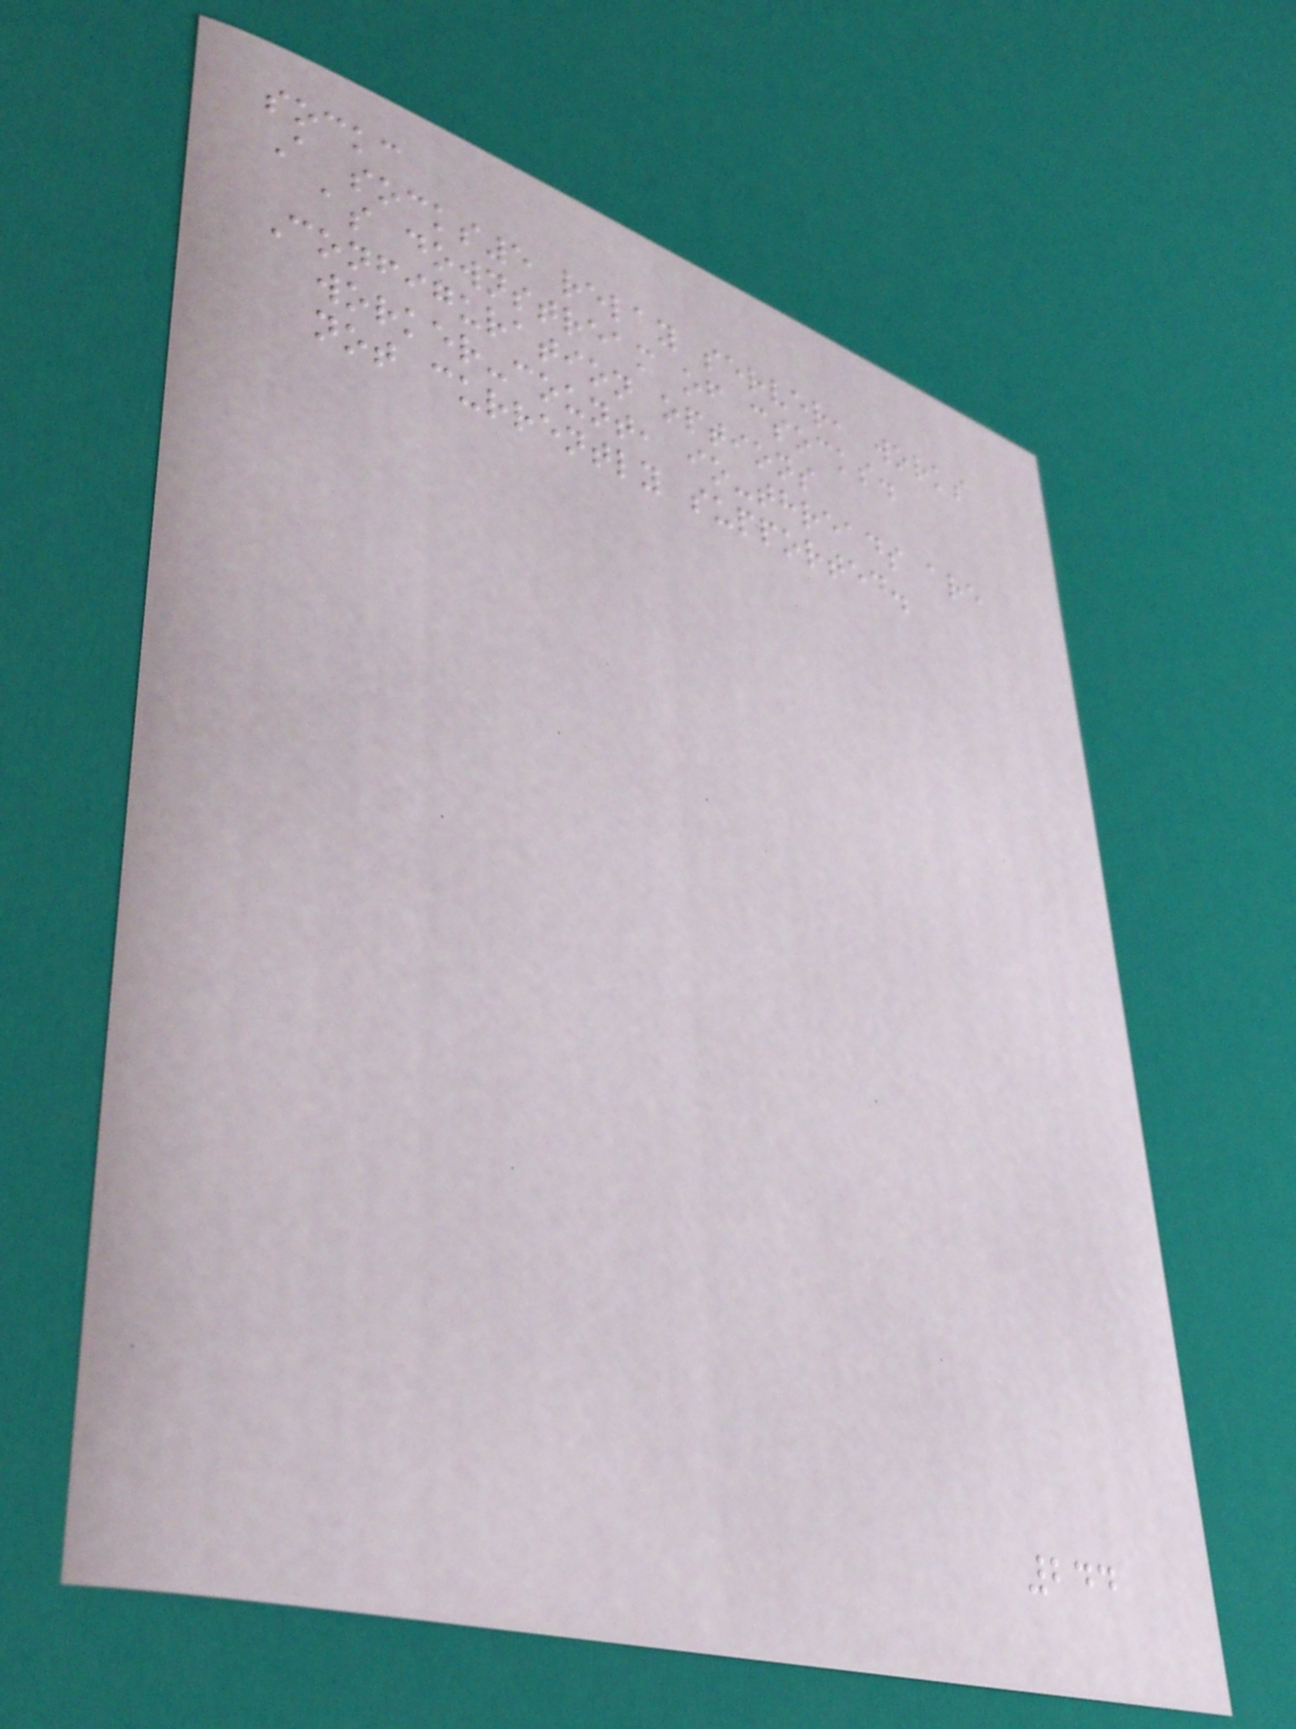sockc
A socks5 relay server, works
as downstream of csocks.
Configuration options
worker-count, io-threads are
not currently supported.
244
